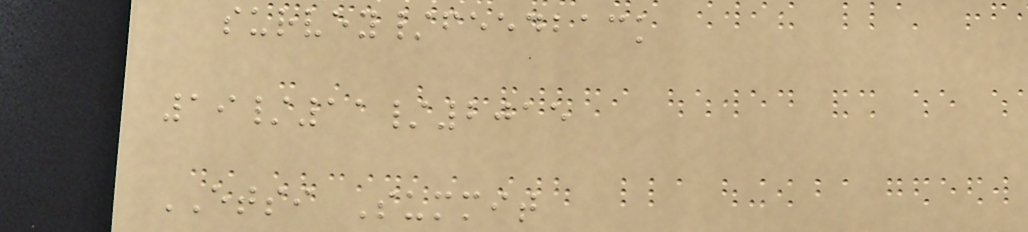survey/feedback
19/11/2015
ETSI Summit
